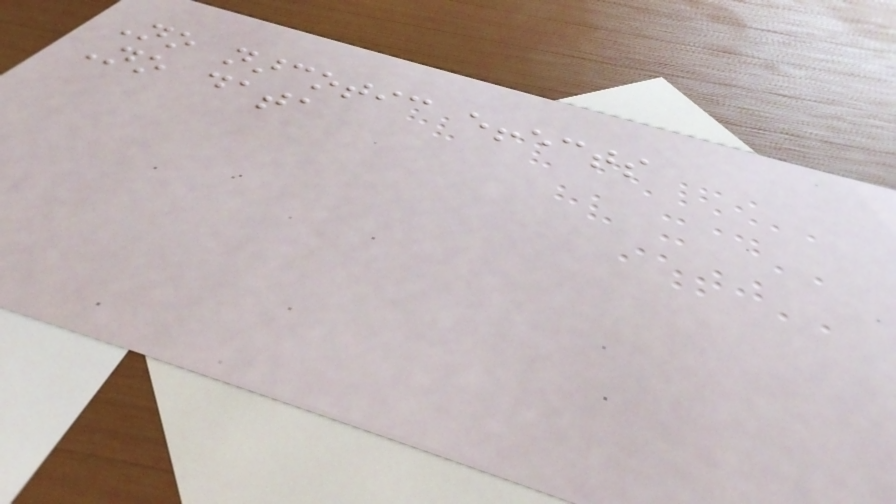No narcotic effects
No data
